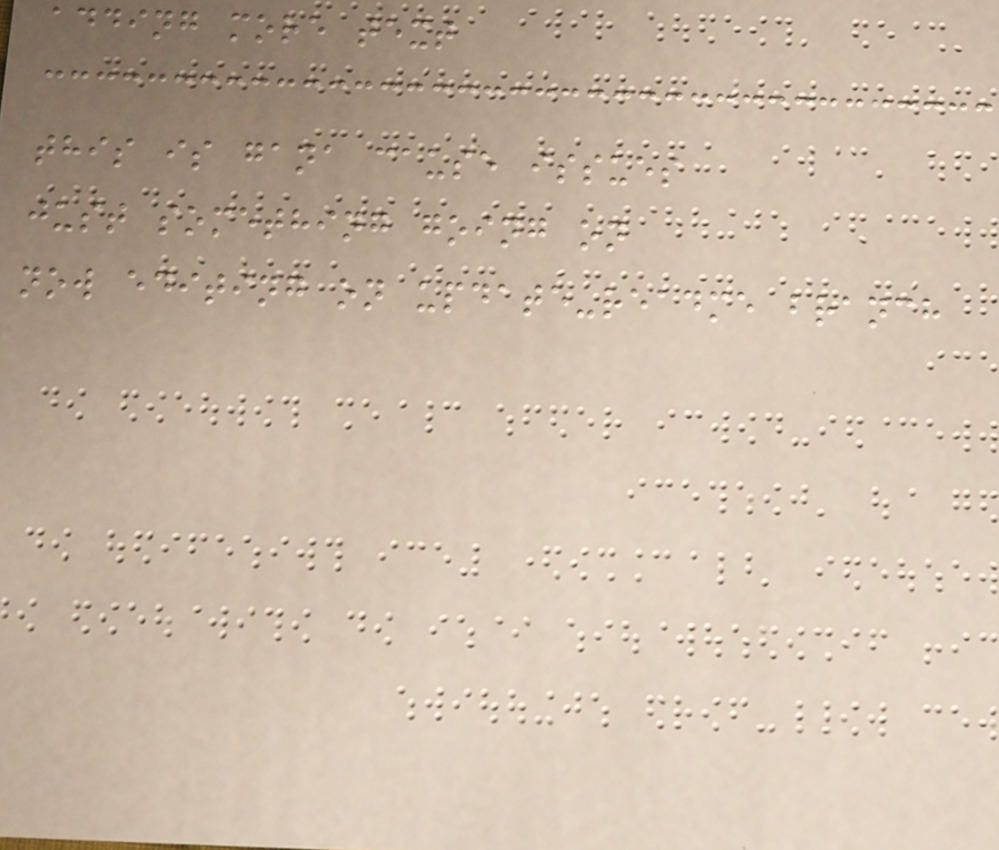adding more text
this is gana cause issues
just something going on
now editing on update-readme branch
